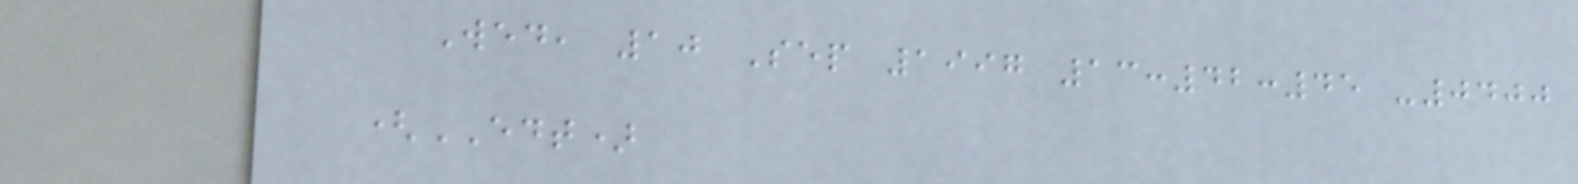Wed, 10 Sep 1997 13:42:45 -0400
(EDT)
